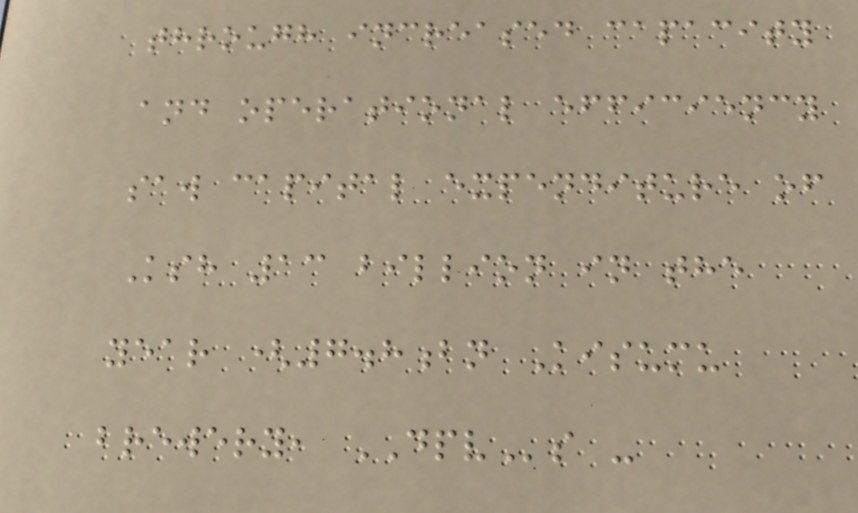through increased capacity
and operational efficiency
saw capital expenditure of
Ksh 13 billion in the
year (7.8bn Kisumu
brewery, DPVs -
